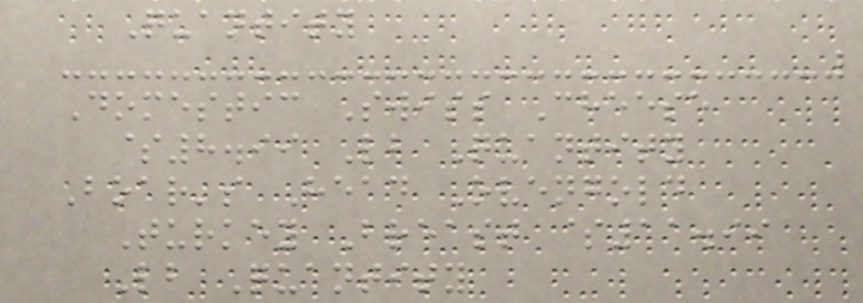Quantity
Domestic Swiss Cheese
$8.99 Lb Quantity
Boar's Head Ovengold
Turkey Breast $11.99
Lb Quantity
